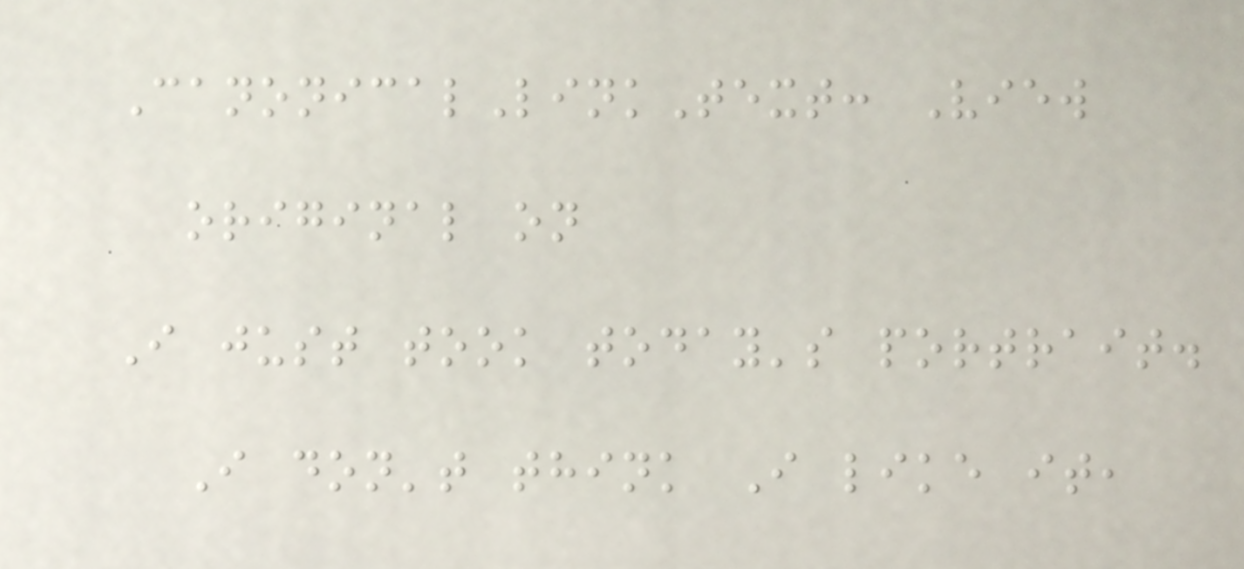CanonicalLinkText: View
original on
I just took today's portrait.
I don't think I like it,
